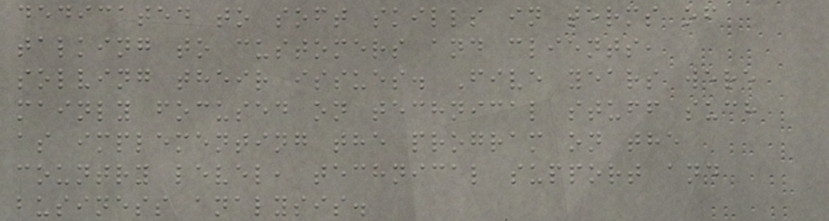dedicated to soft skills in terms of
talking to customers and clients,
solving their issues. Five years were
mainly focused on technical stuff such
as implementing the program on the
country level, technical support and
business analysis.
